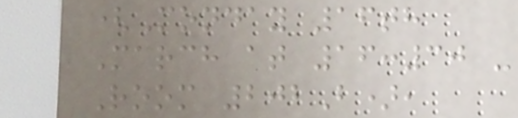(Monday 16th
March at 16:30 -
Room 202B),
